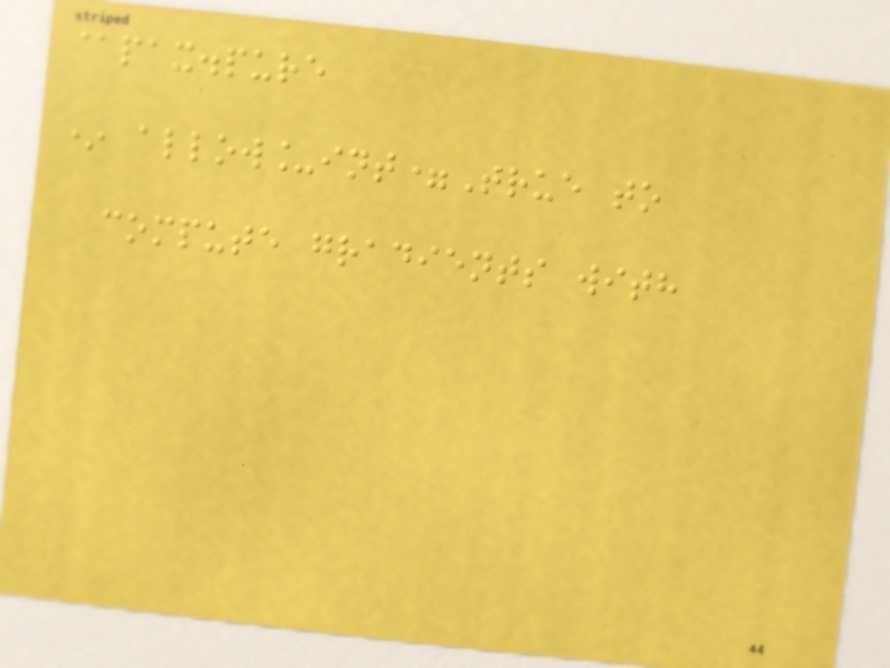@pax.pure
* allow_int=True to
compute gradients with
